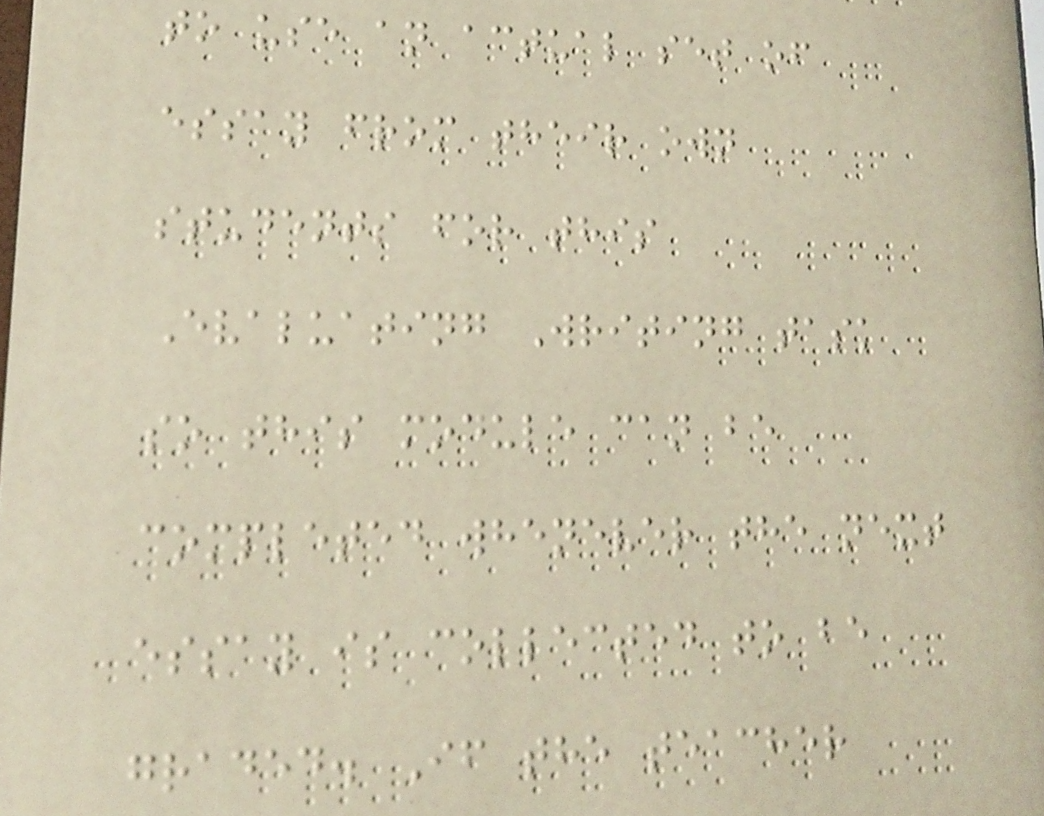to use an actual set of
essay from their own
students for this
Evaluating Writing task
so this module can be
completed whenever the next
essay is collected to be
graded. If the teacher
